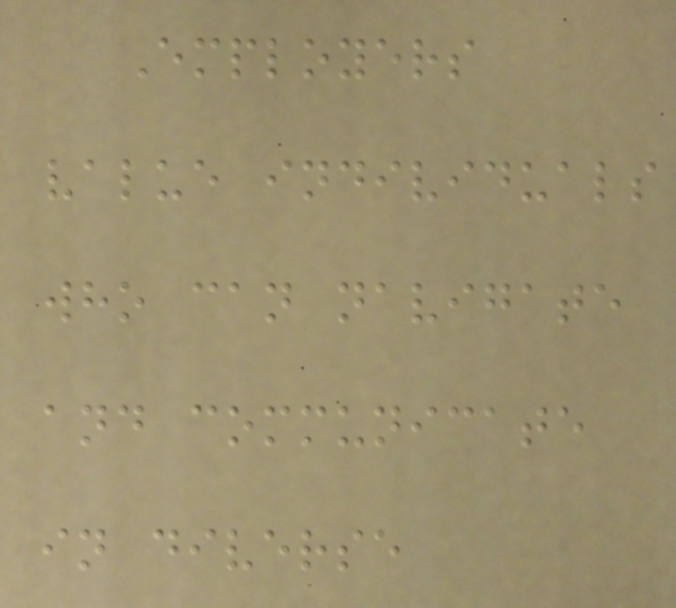Employers
value individuals
who can navigate
and communicate
in diverse
